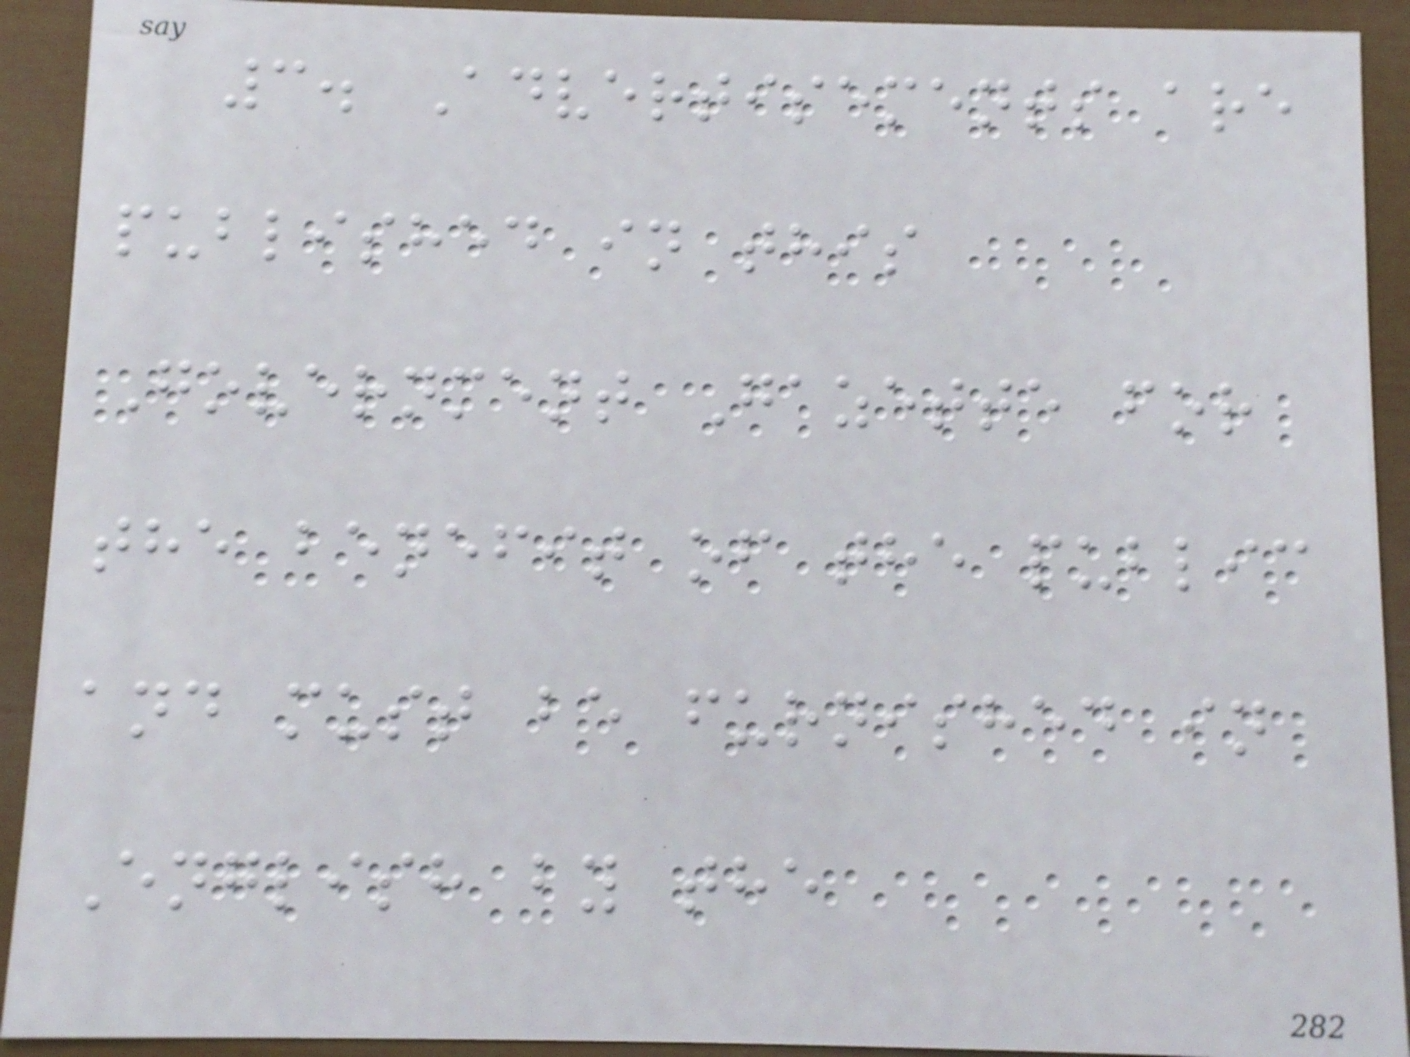3. Advertisements are
published in this
Government Gazette for
the benefit of the public
and must be furnished in
English by the
